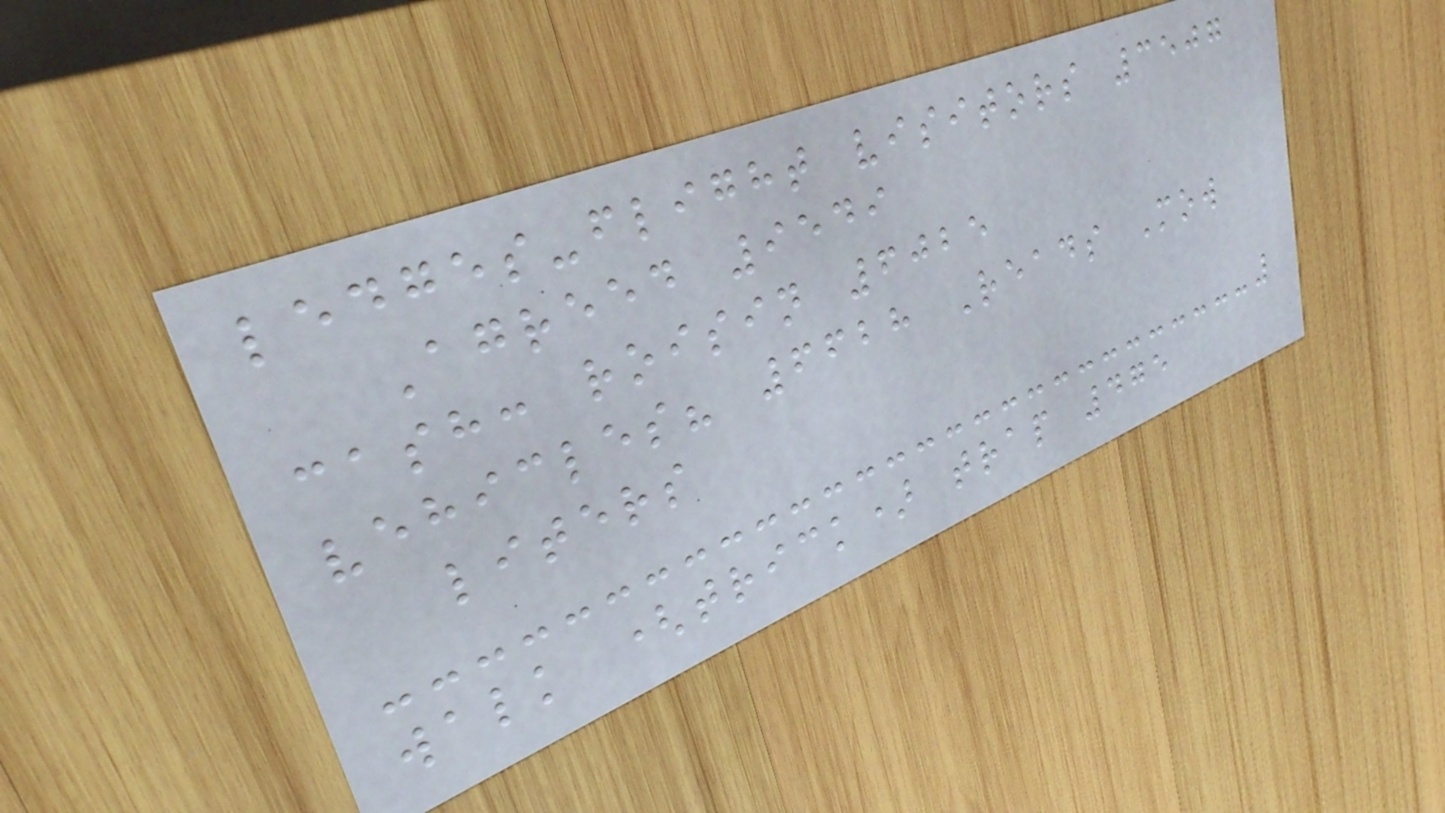ledges-flight visitors 3507
Agreed 9549
cash: roisin 6025
vehicles? 6628 Reads Mow
liters
walk (trick) trap 475
